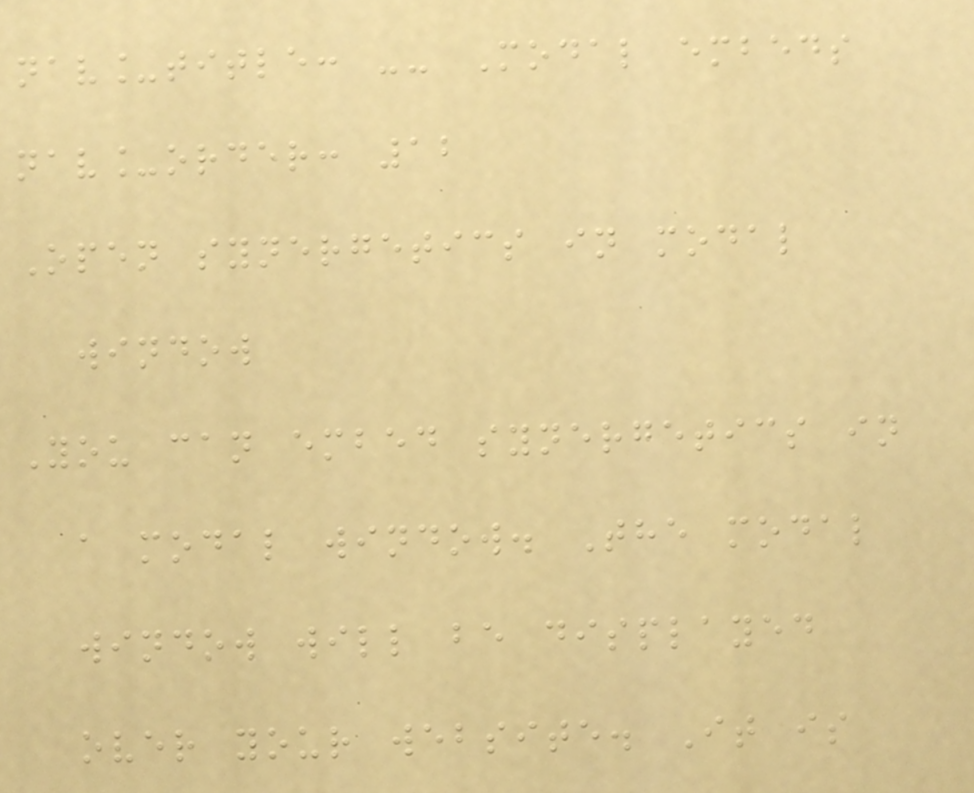nav_title: -- Modal embeds
nav_order: 12
Open synergetics in modal
window
You can embed synergetics in
a modal window. The modal
window will be displayed
over your website. It is
